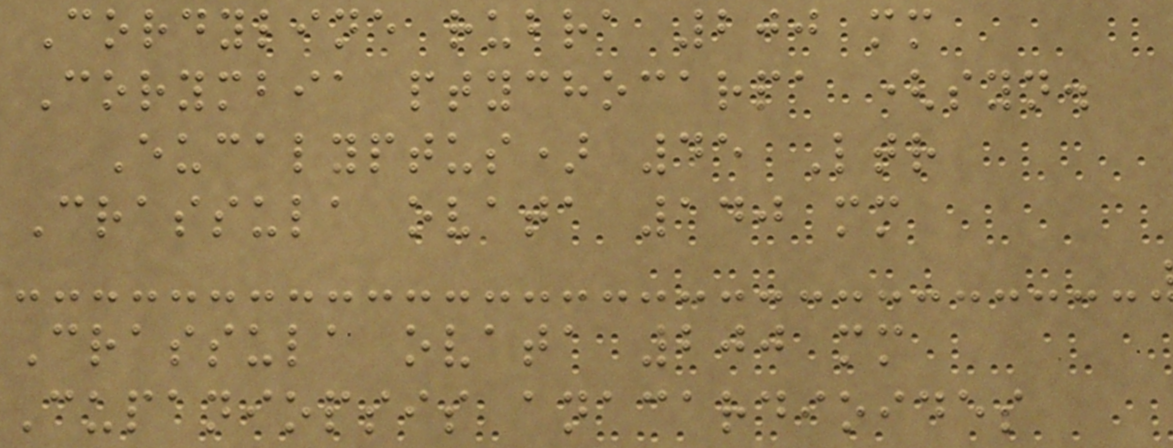Cordyline rubra 200 mm
Corymbia ptychocarpa (syn.
Eucalyptus) 45 Ltr
Crassula ovata 140 mm
Crassula ovata 200 mm
Cupaniopsis anacardioides
